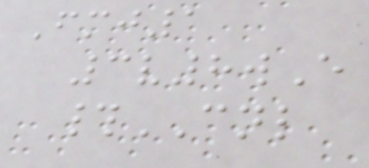Fmj1
3v8wE
#CNL
